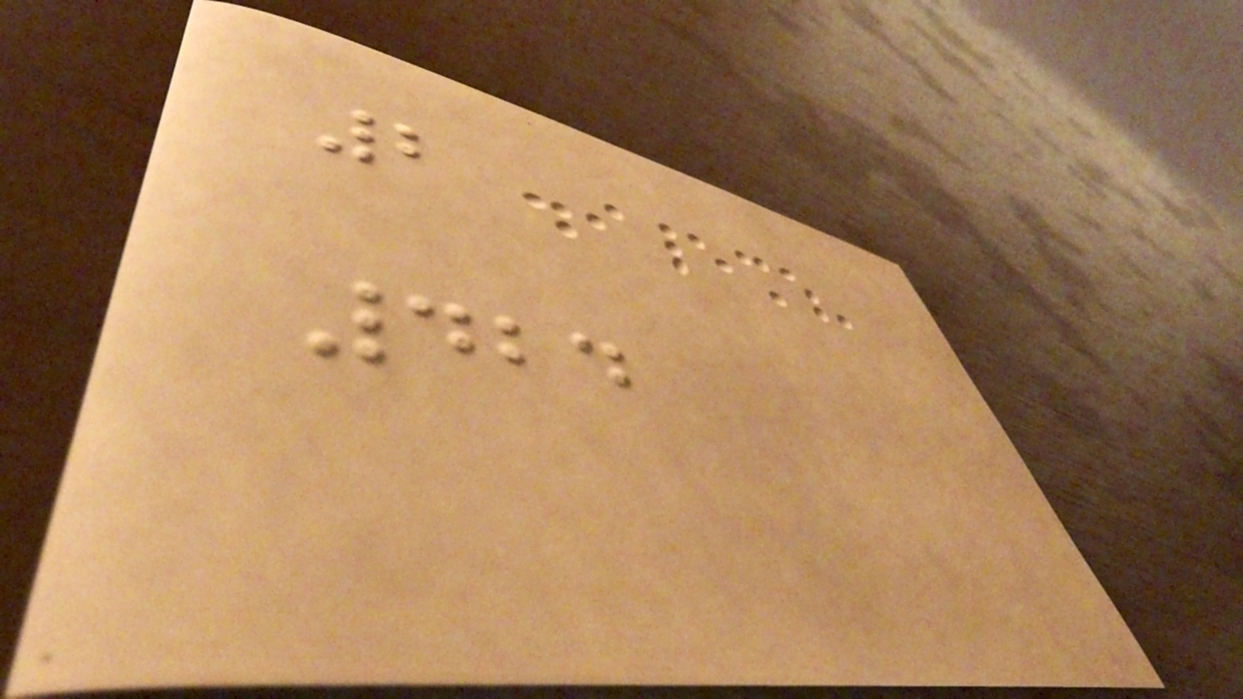2
424
